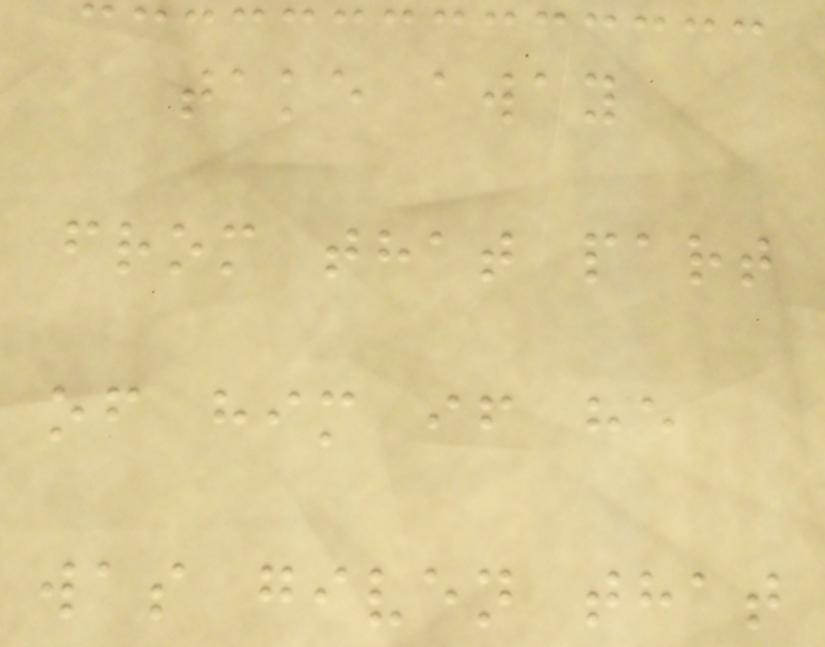take away
from that part
of him if he
was given that
